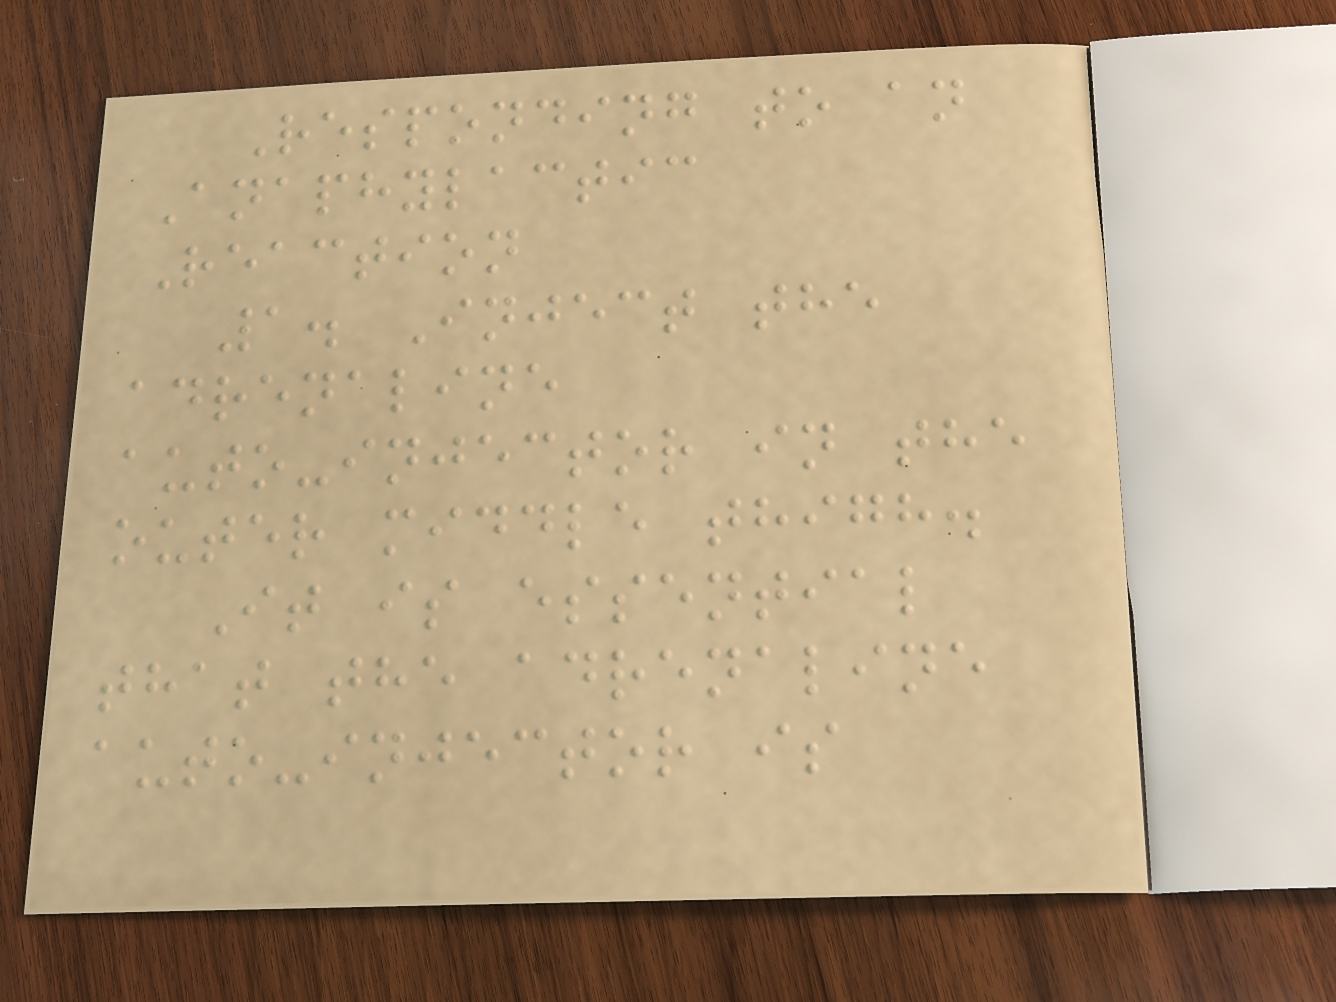Responding to an
Anaphylactic
Reaction
1. Inject the
adrenaline
auto-injector in the
outer middle thigh.
It is essential
that the adrenaline
auto-injector is
